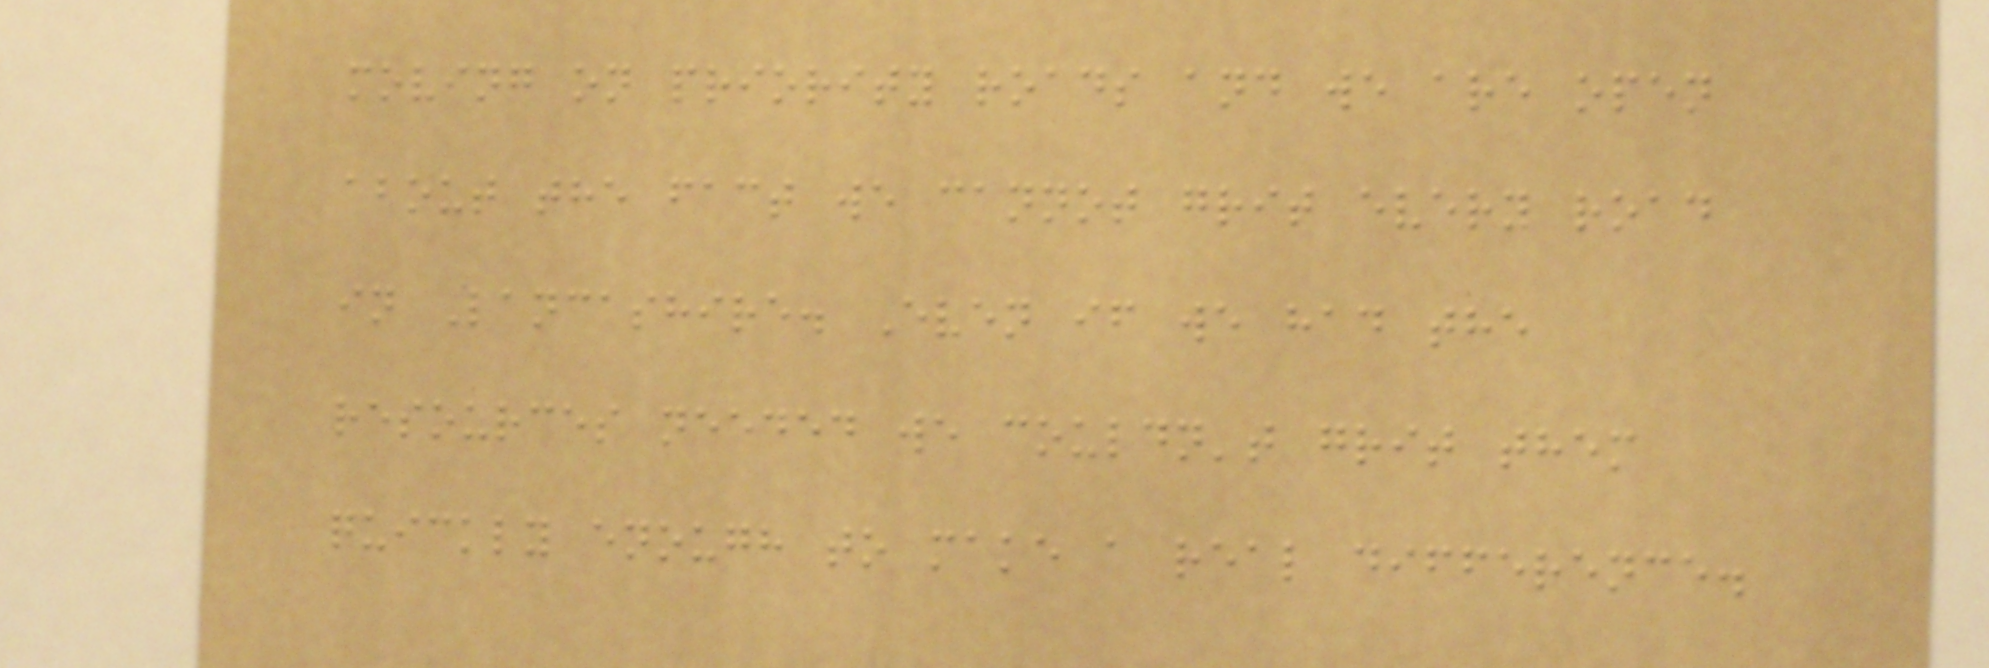moving on priority roads and we are open
about the fact we cannot grit every road
in Lancashire. Even if we had the
resources needed we couldn't grit them
quickly enough to make a real difference.
